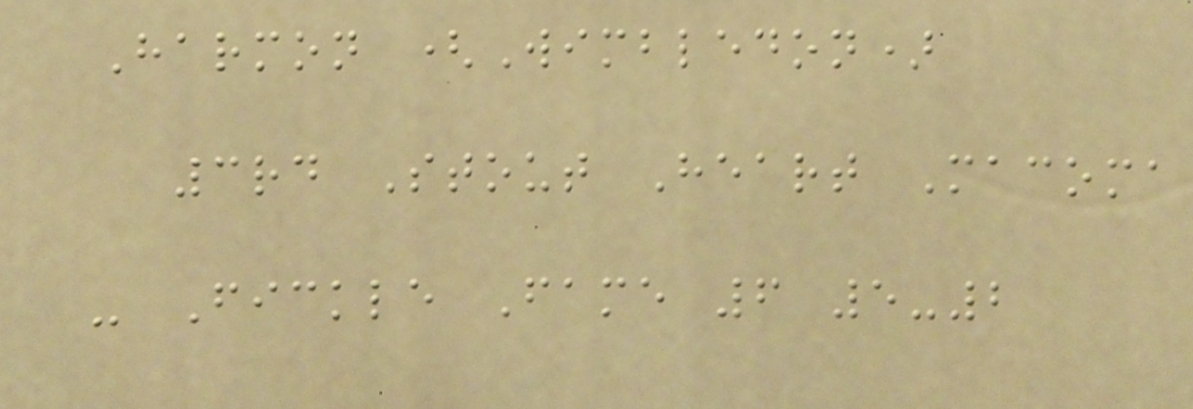Harmon (Wimbledon)
3rd Stout Heart Macoma
- Fickle Fame 6 5-2
